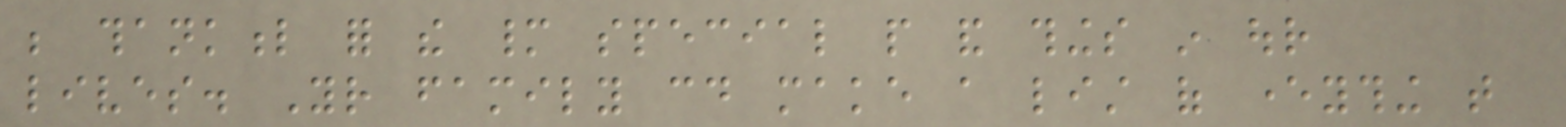be thankful for the many special people and things in our
lives. Your family could make a list of everything that
